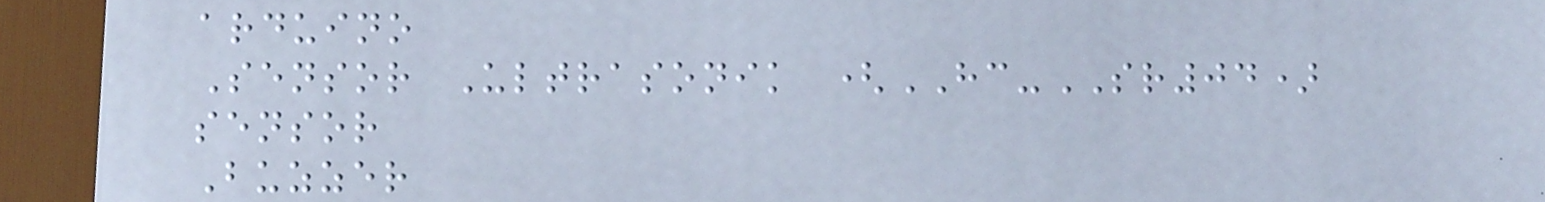arduino
Sensor Ultrasonik (HC-SR04)
sensor
Buzzer
